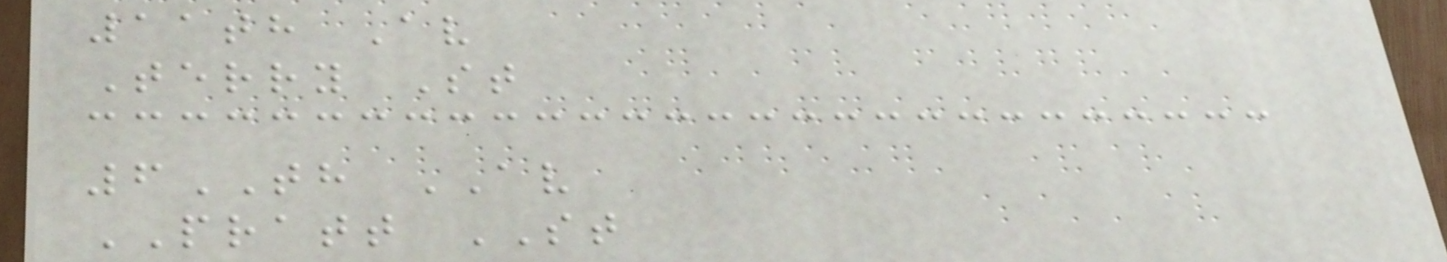11th Av
Terry St
6TH AV
PRATT ST
